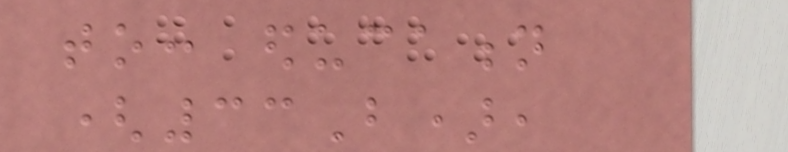to: education
(33B),
